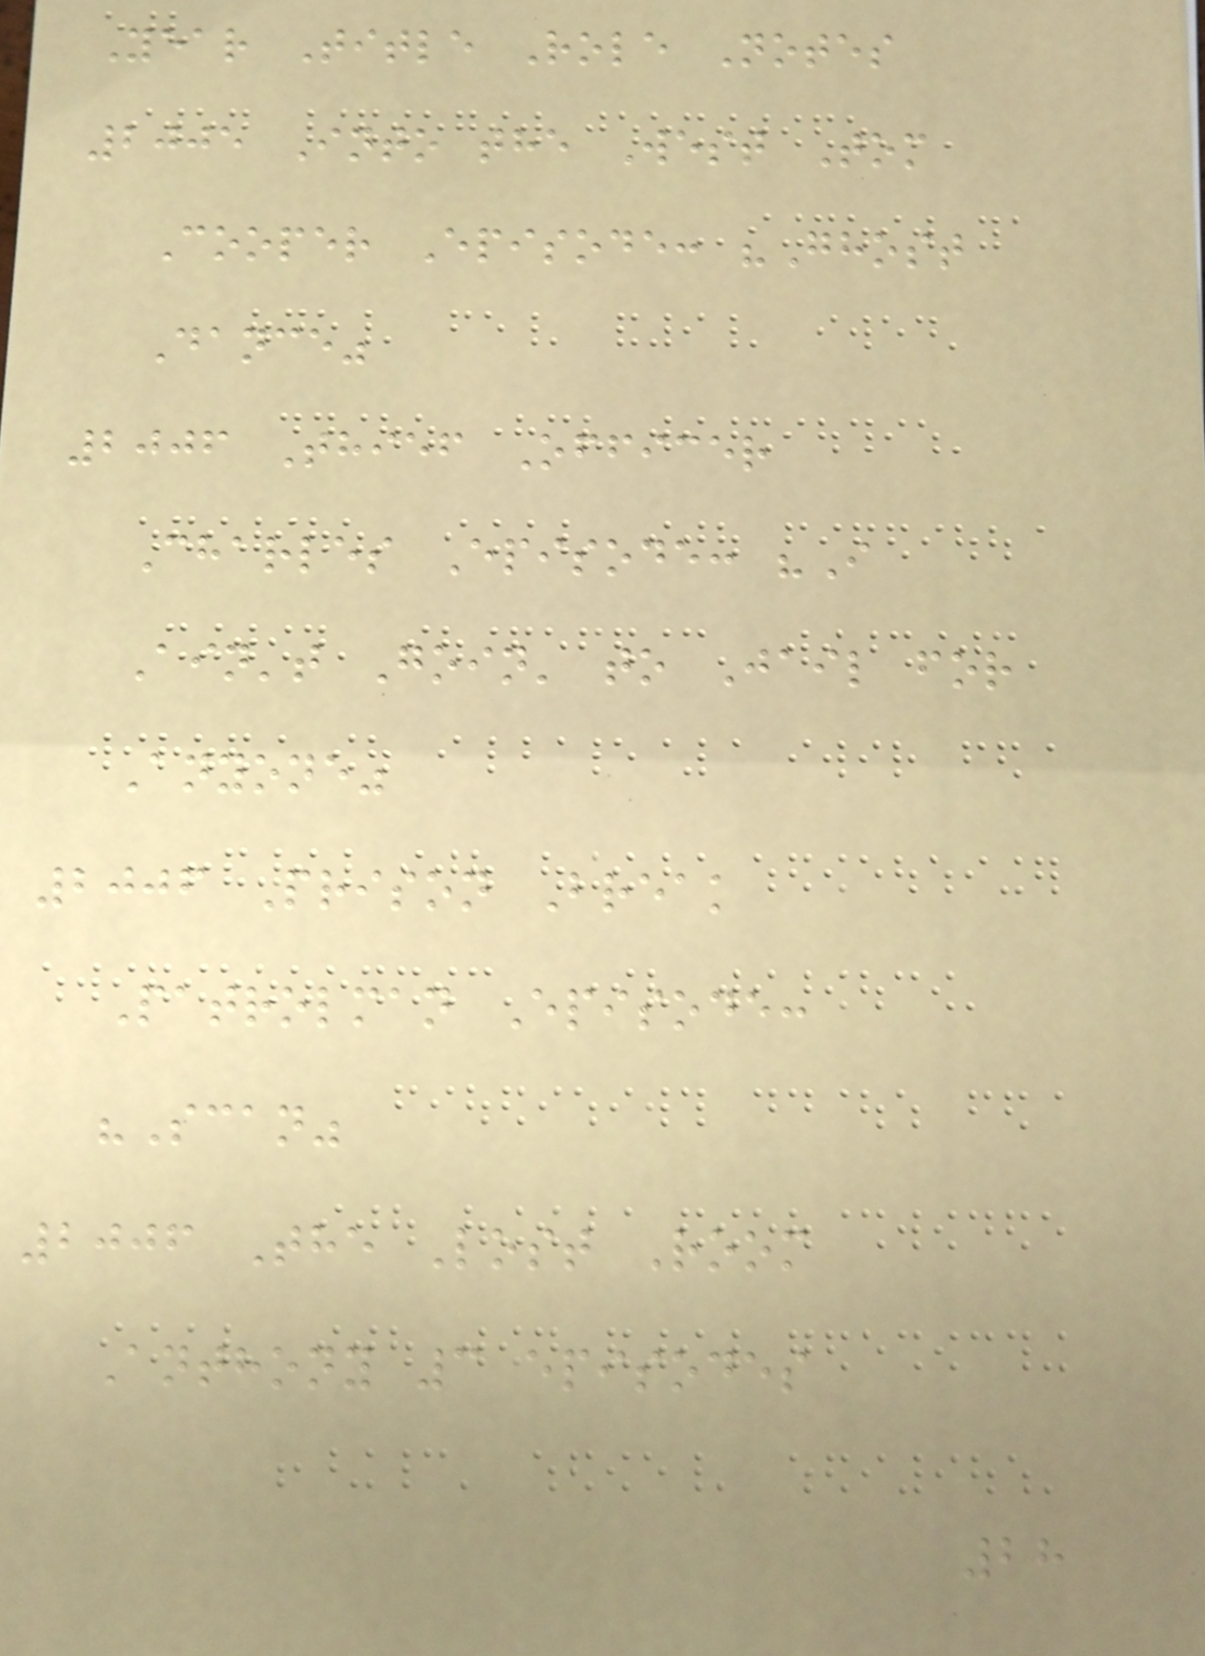Year Title Role Notes
2005 Into the West Tom
Cooper Episode: "Ghost
Dance"
2006 Thief Officer
Charles Episode: "I
Ain't Goin' to Jail for
Anyone"
2006 Prison Break
Patrolman Episode:
"Scan"
2006 The Lost Room
Anthony 3 episodes
28
